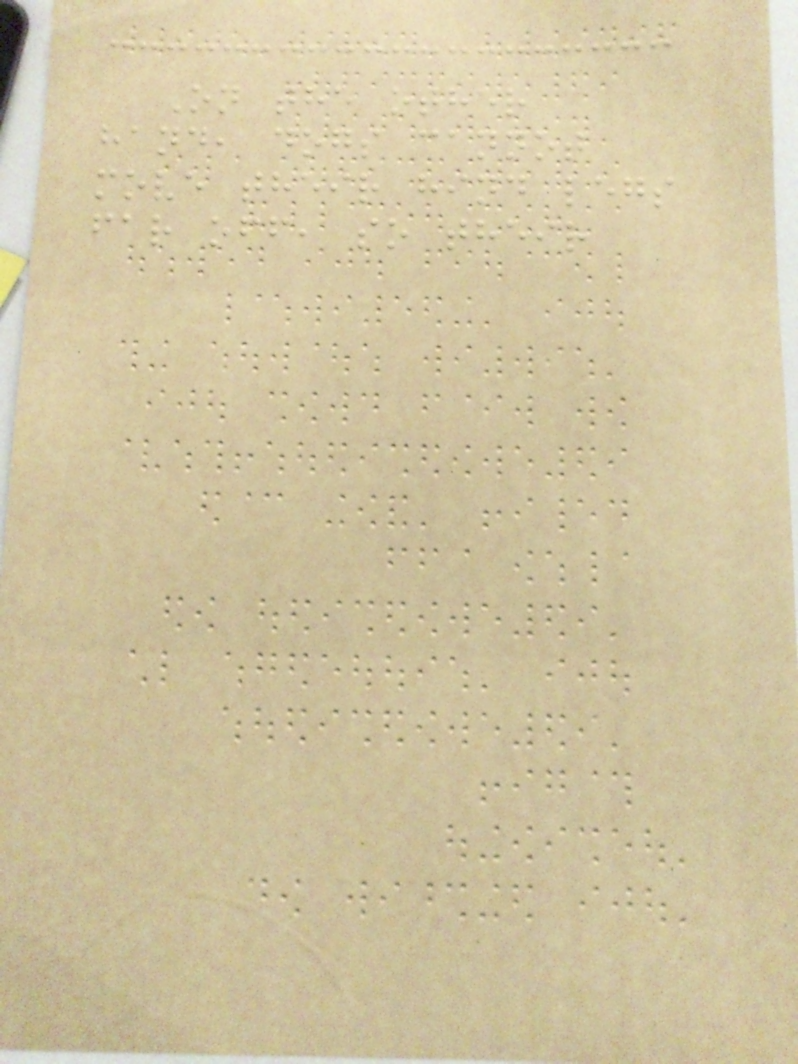On the other
hand, dogs cannot
move their hind legs
far off, so their
